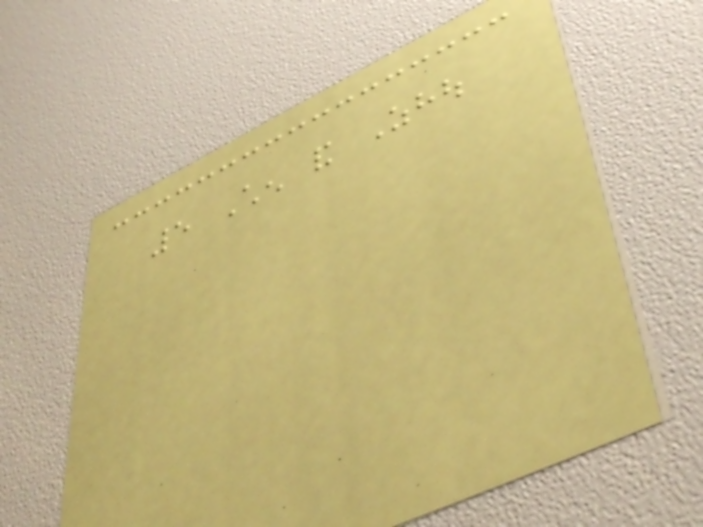5 Chen and Zhou
